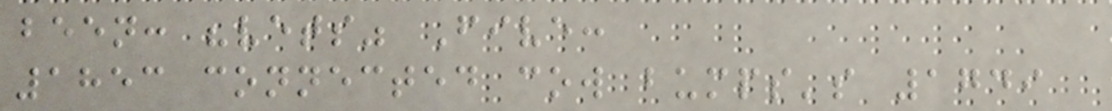been: "vets" Five:
1853 connected cow bumps's 1749
